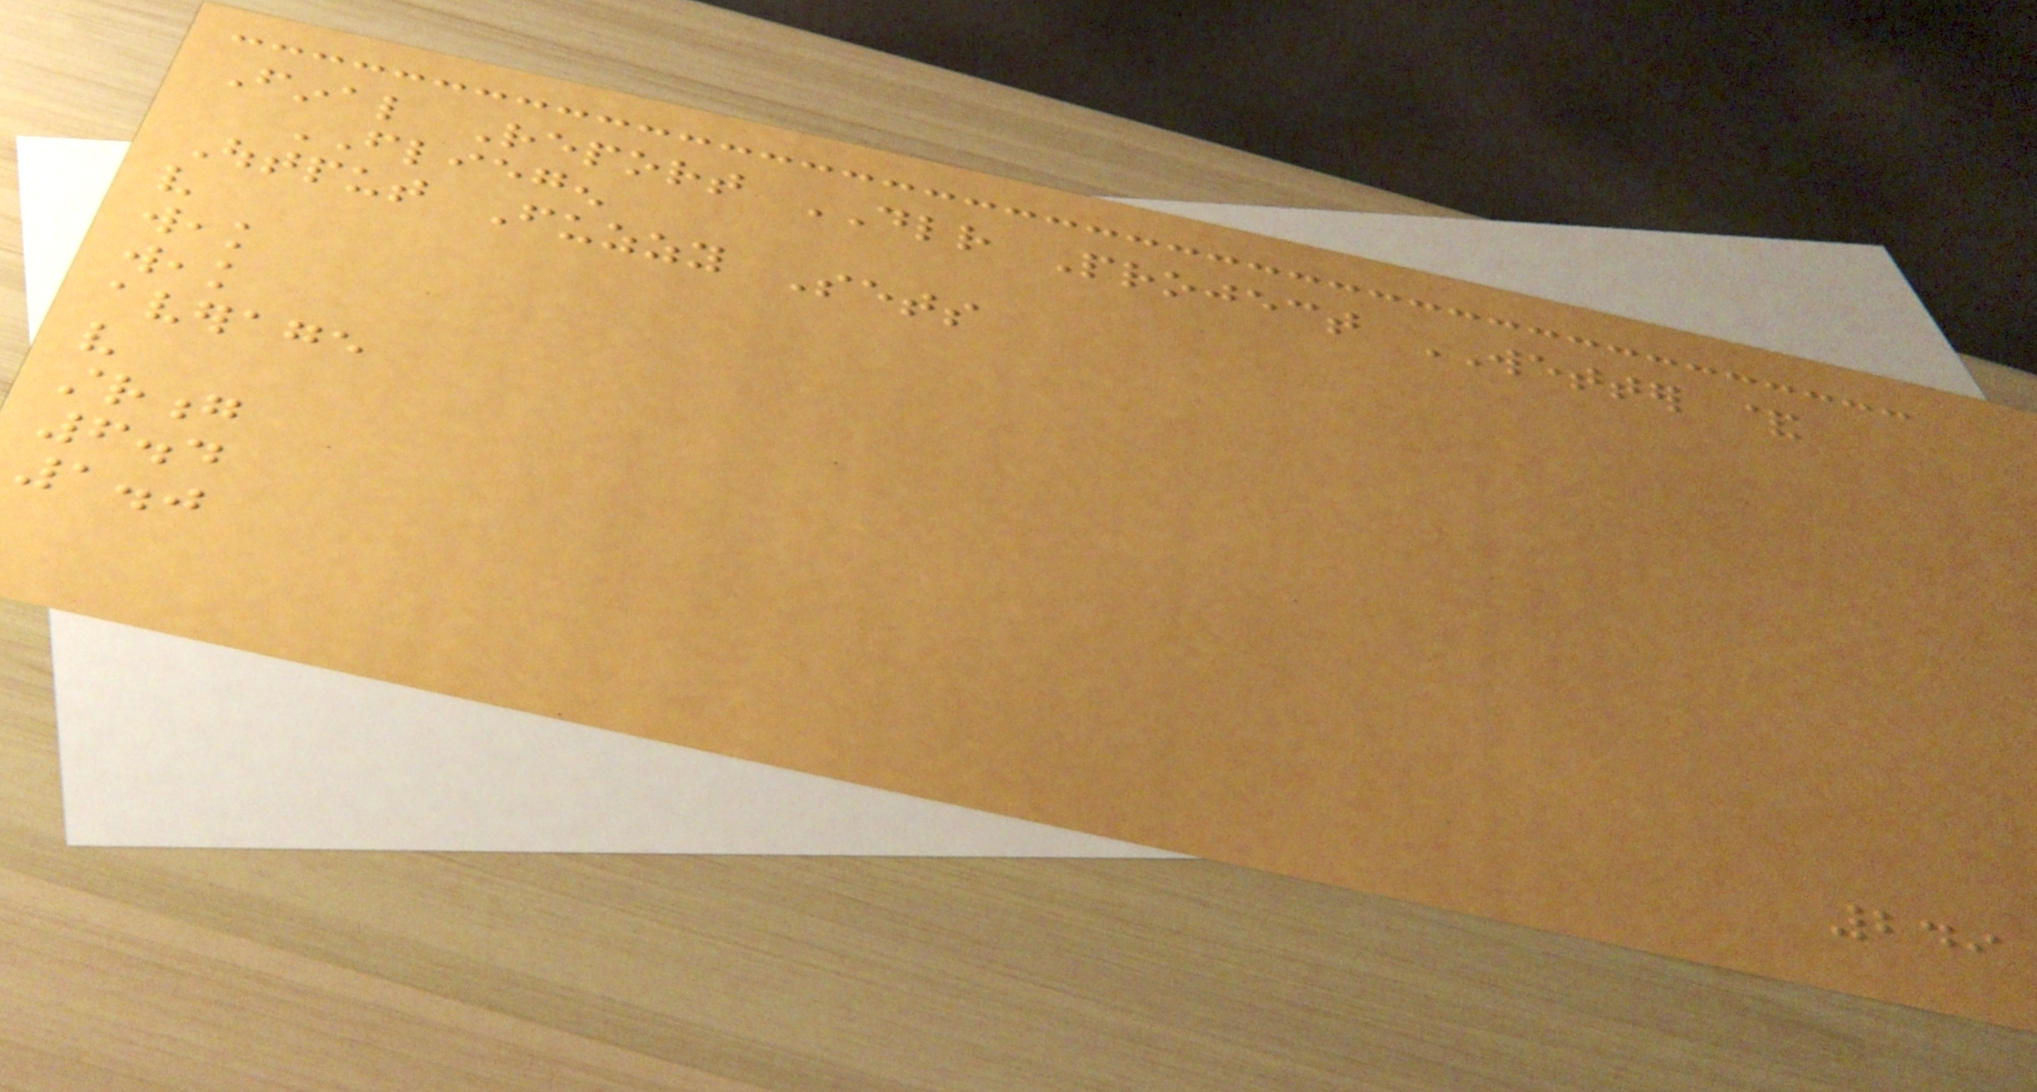Final Report DLR Project WETTER &
FLIEGEN
Output Fuzzy Sets
very
weak
weak
average
very
strong
6.4
1.0
249
